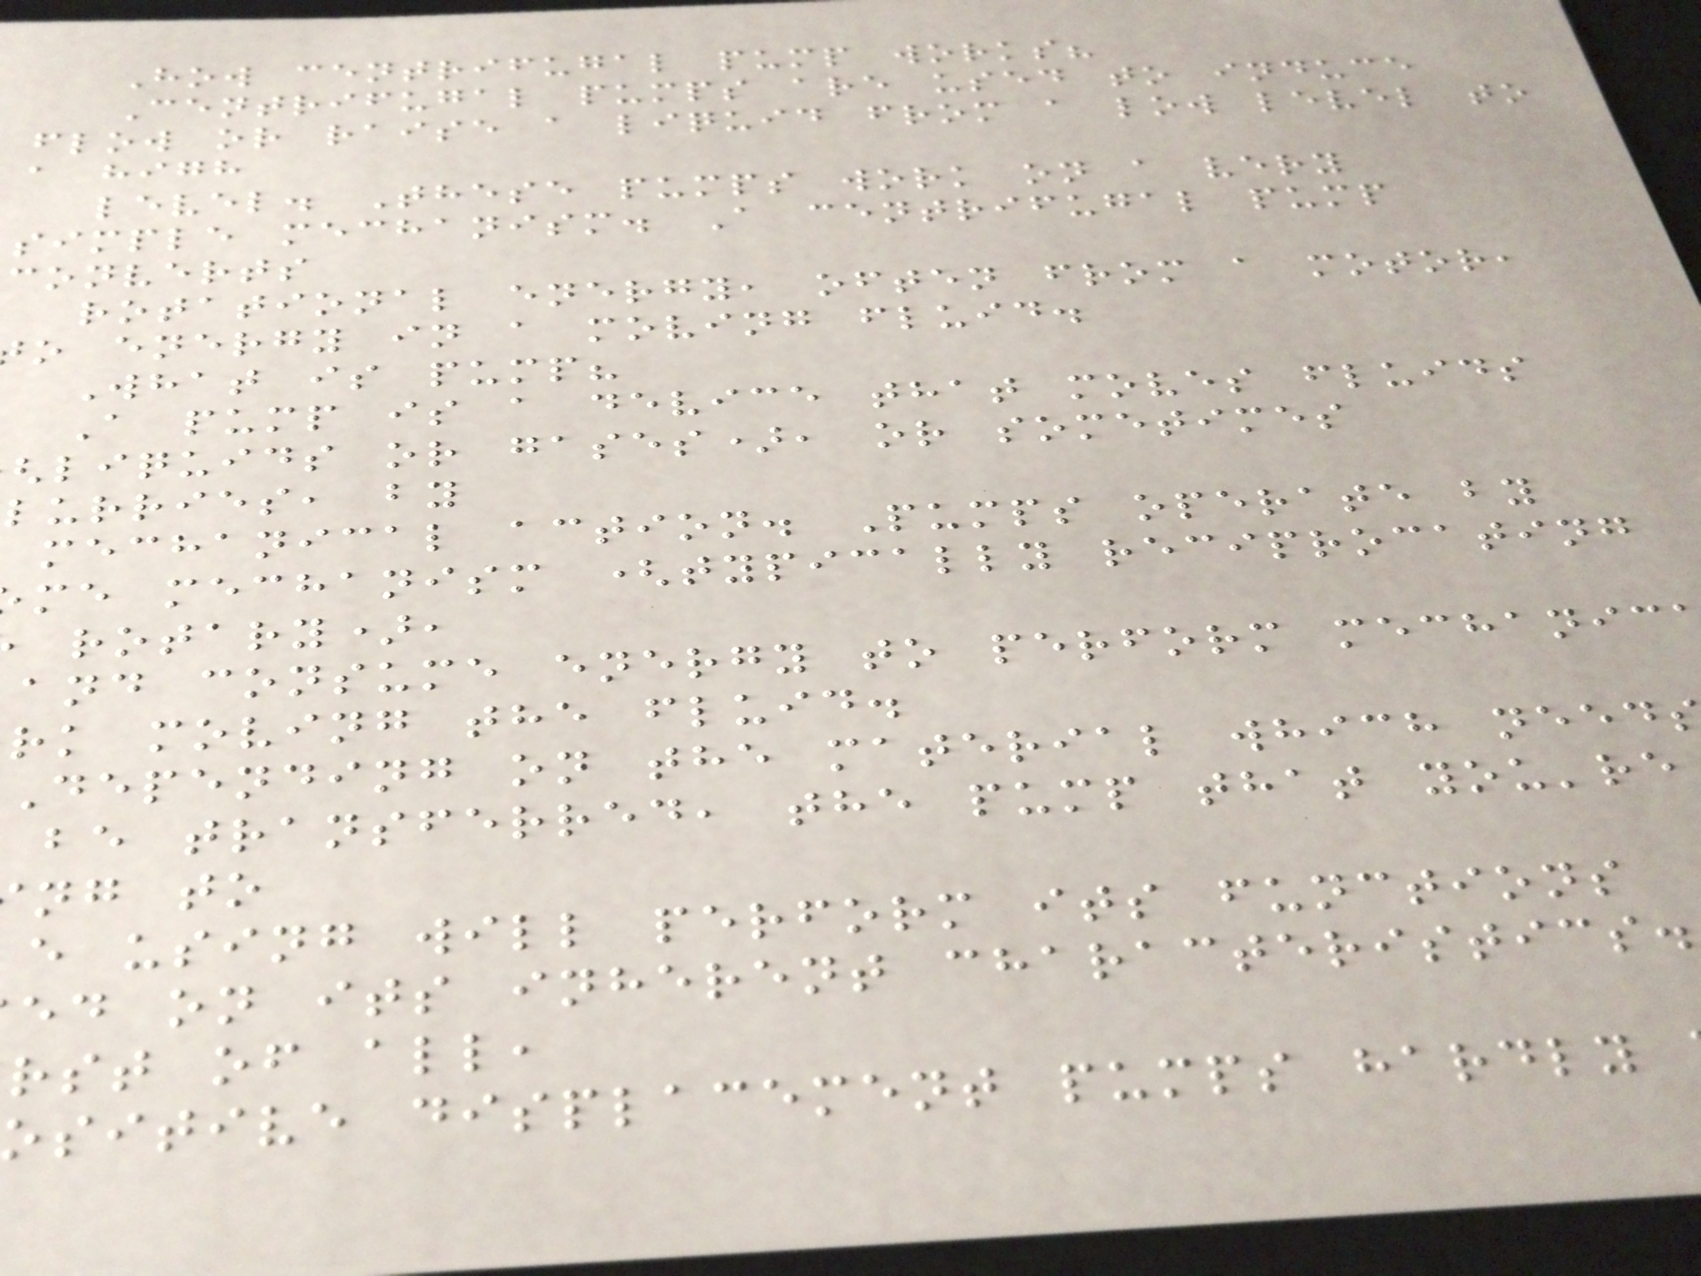How centrifugal pump works?
Centrifugal pumps are used to induce
flow or raise a liquid from a low level to
a high
level. These pumps work on a very
simple mechanism. A centrifugal pump
converts
rotational energy, often from a motor,
o energy in a moving fluid.
What is pump?
A pump is a device that moves fluids
liquids or gases), or sometimes
lurries, by
mechanical action. Pumps operate by
me mechanism (typically reciprocating
rotary),
and consume energy to perform mechanic
rk moving the fluid.
Depending on the material which need
be transferred, the pump that you're
ng to
e using will perform its functions
ed on its inherent characteristics.
rst of all,
ositive displacement pumps hardly
